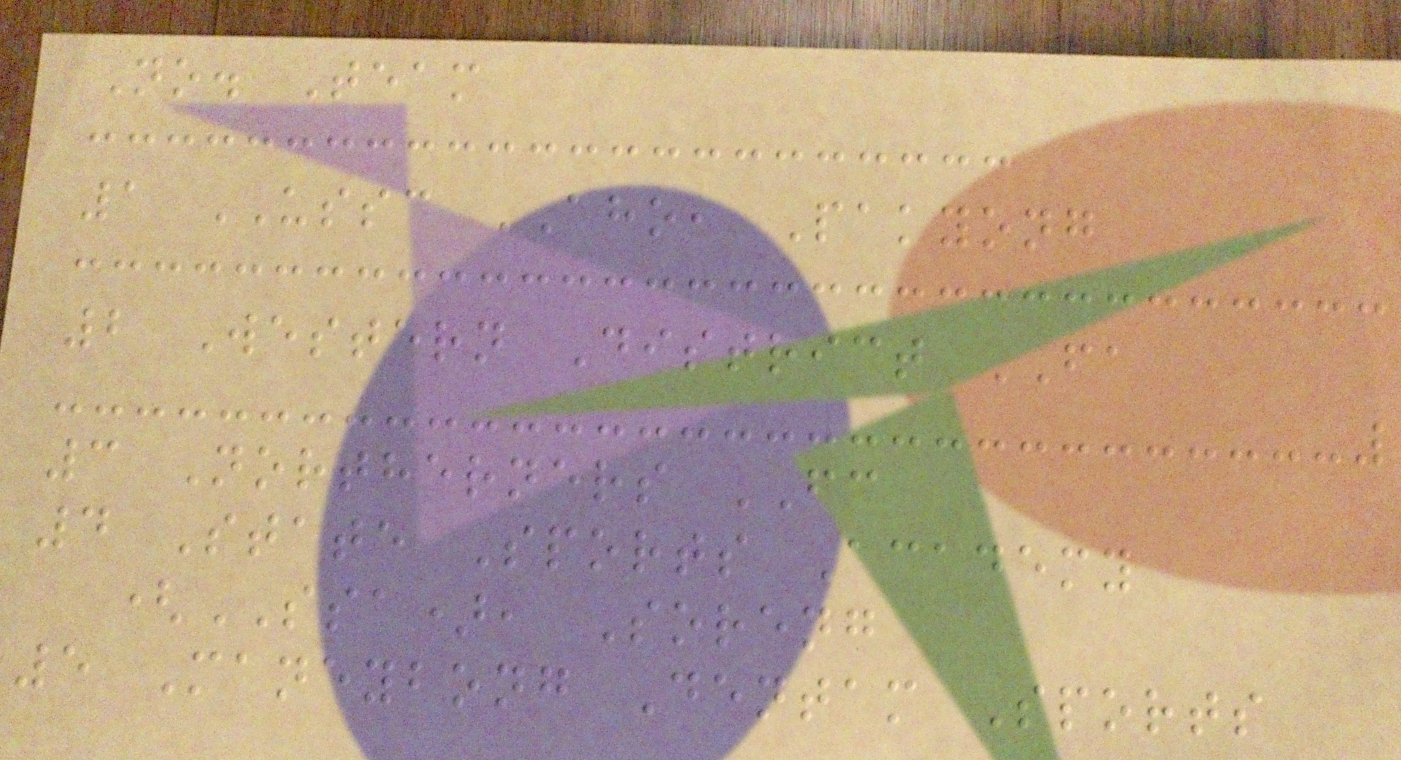No. Team
1 USSC AHO, Pakyong
2 Western District FA
3 Northerners FC
4 State Sports Academy
(SSA), Soreng
5 Maneybong Dentam Sports
